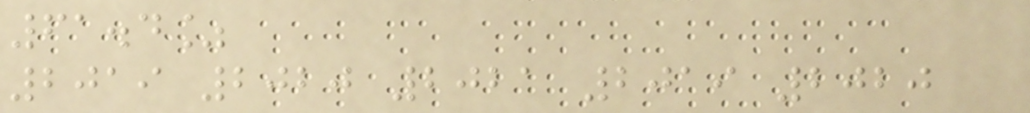61.4%
2019 2020 2021 2019 2020
